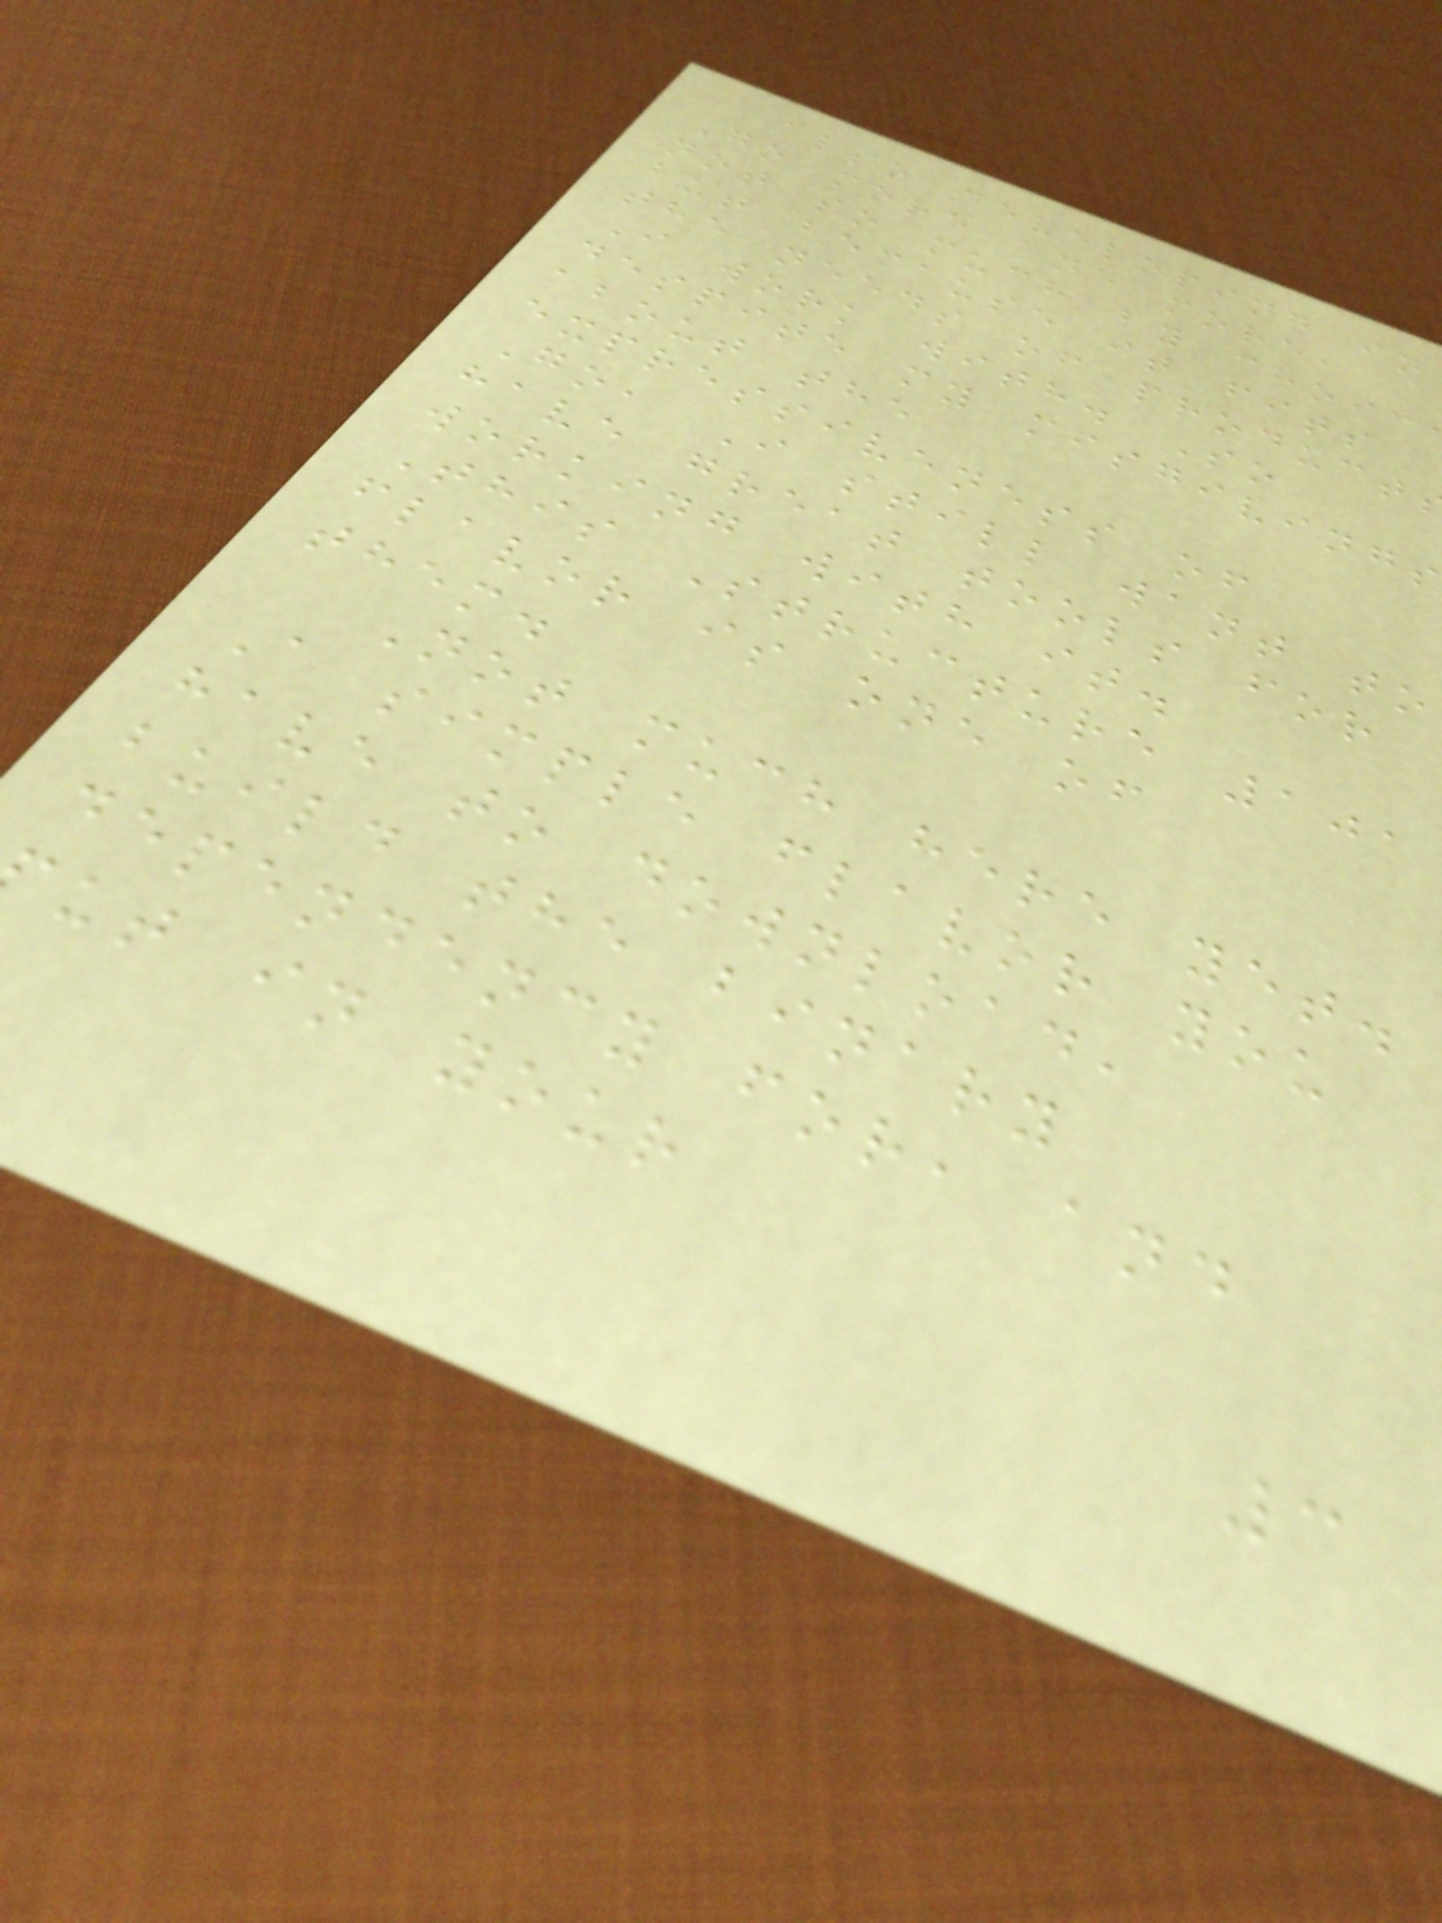also developing in
Go more and more,
not so much by choic
but because it fits
the needs of product
I work with. So
despite my misgivings
about the
expressiveness of
Go, I still want to
have great tools for
working with it.
This Structure 101
flavor is one of
them.
Not much here yet.
A simple flavor you
have to download,
build the binary
dependency for, and
ut in your
3
